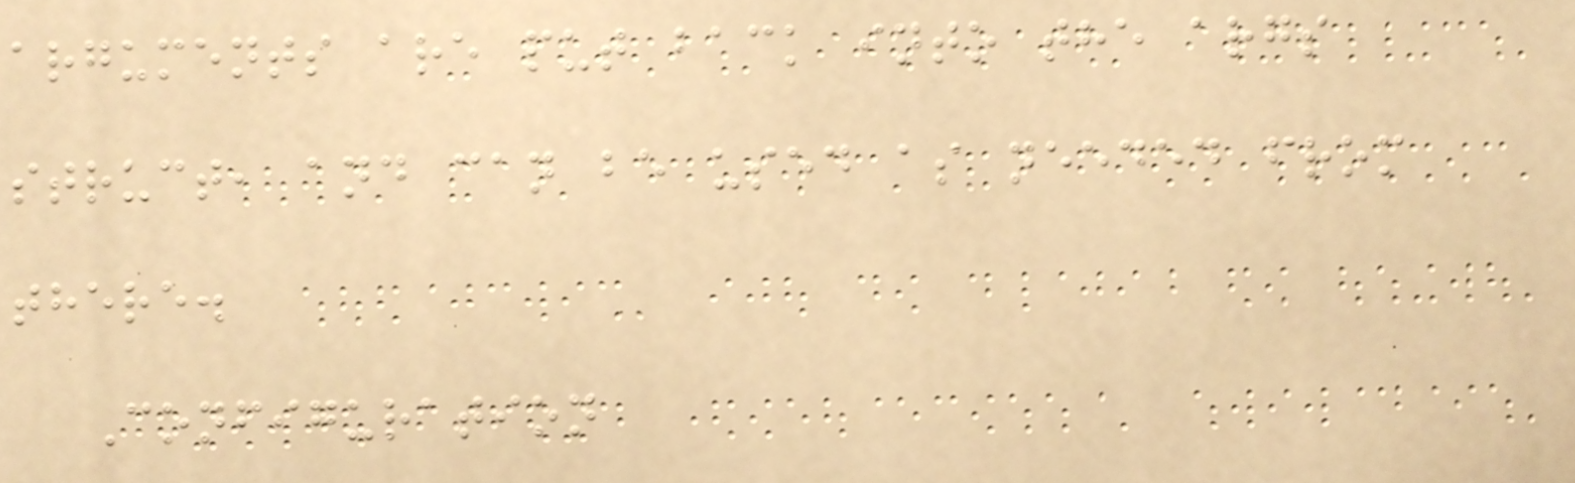arguments are put back into the args
struct, and can be used as needed from
there.
Configuration
